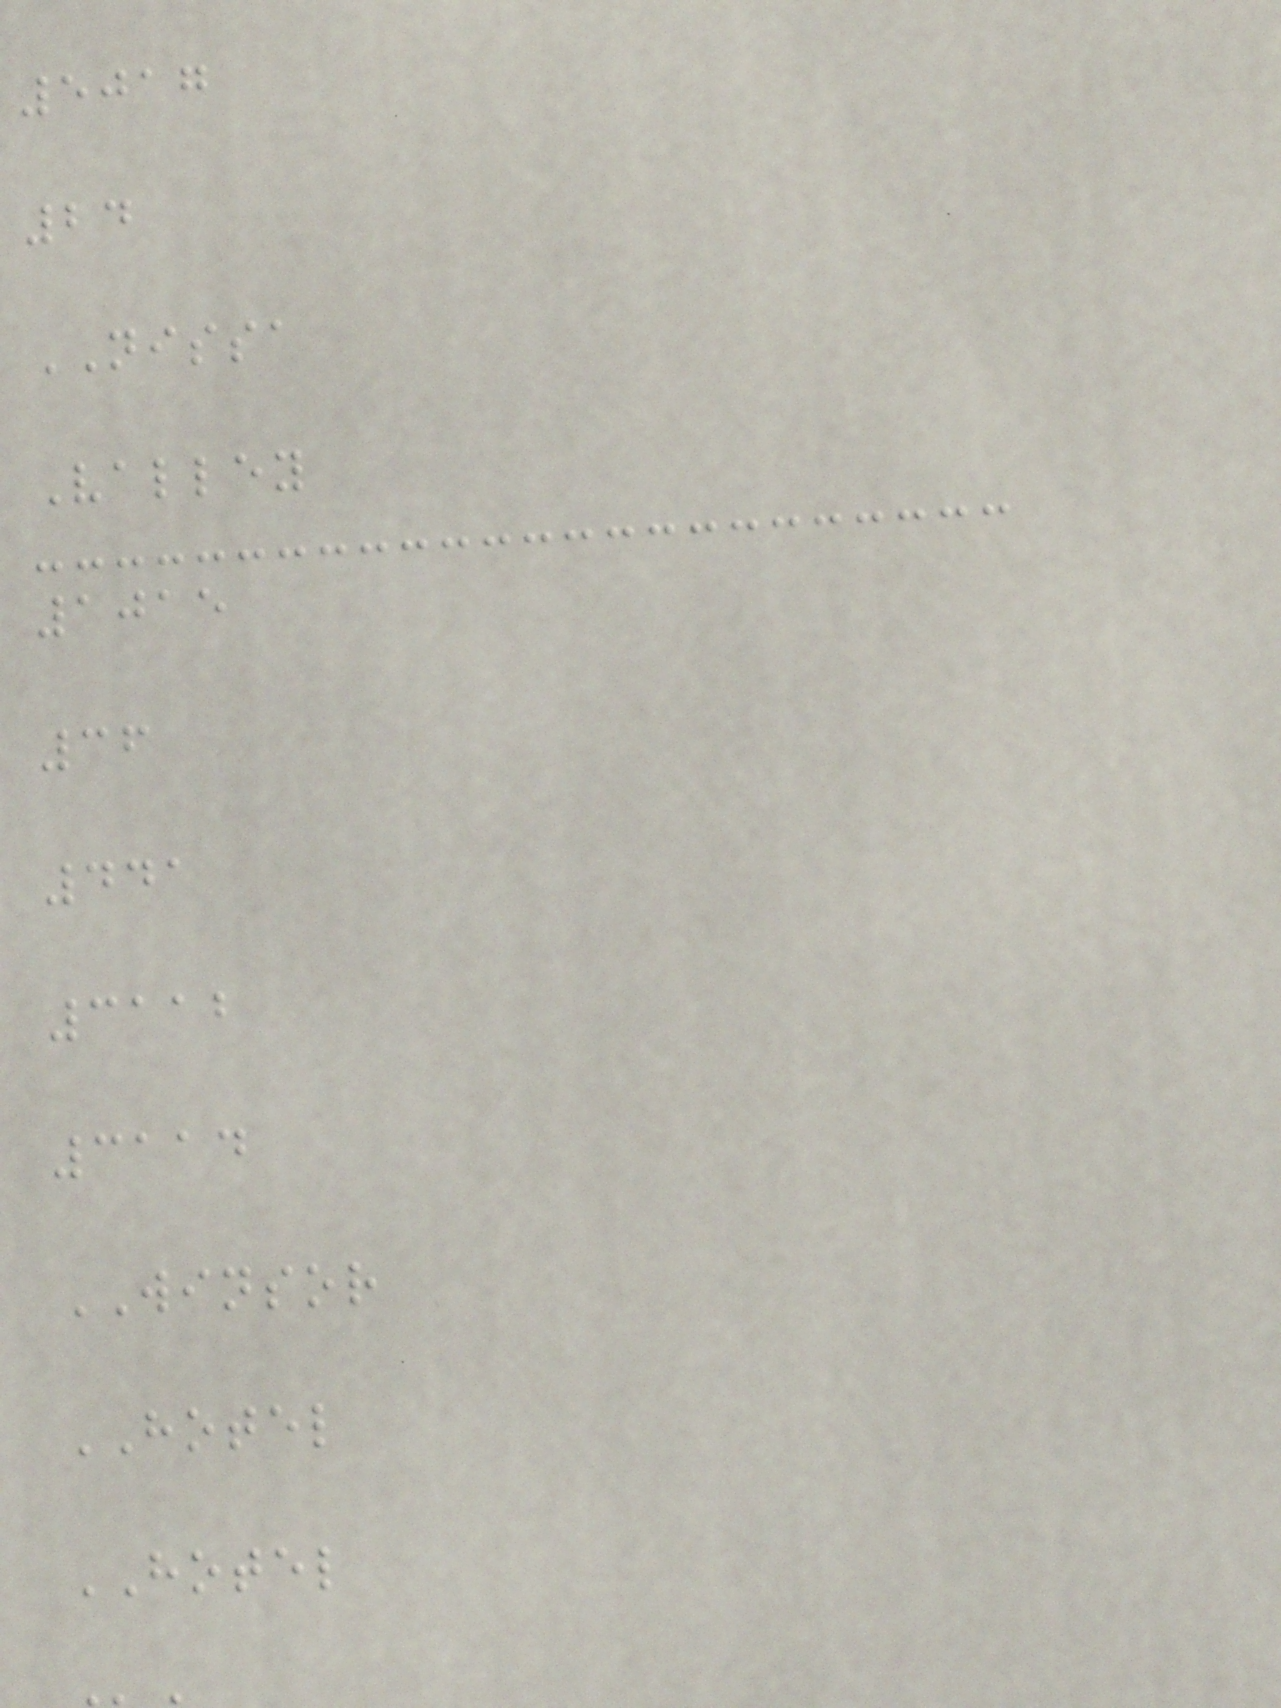5017
24
NISSA
Valley
1015
36
441
3112
3114
WINSOR
HOTEL
HOTEL
